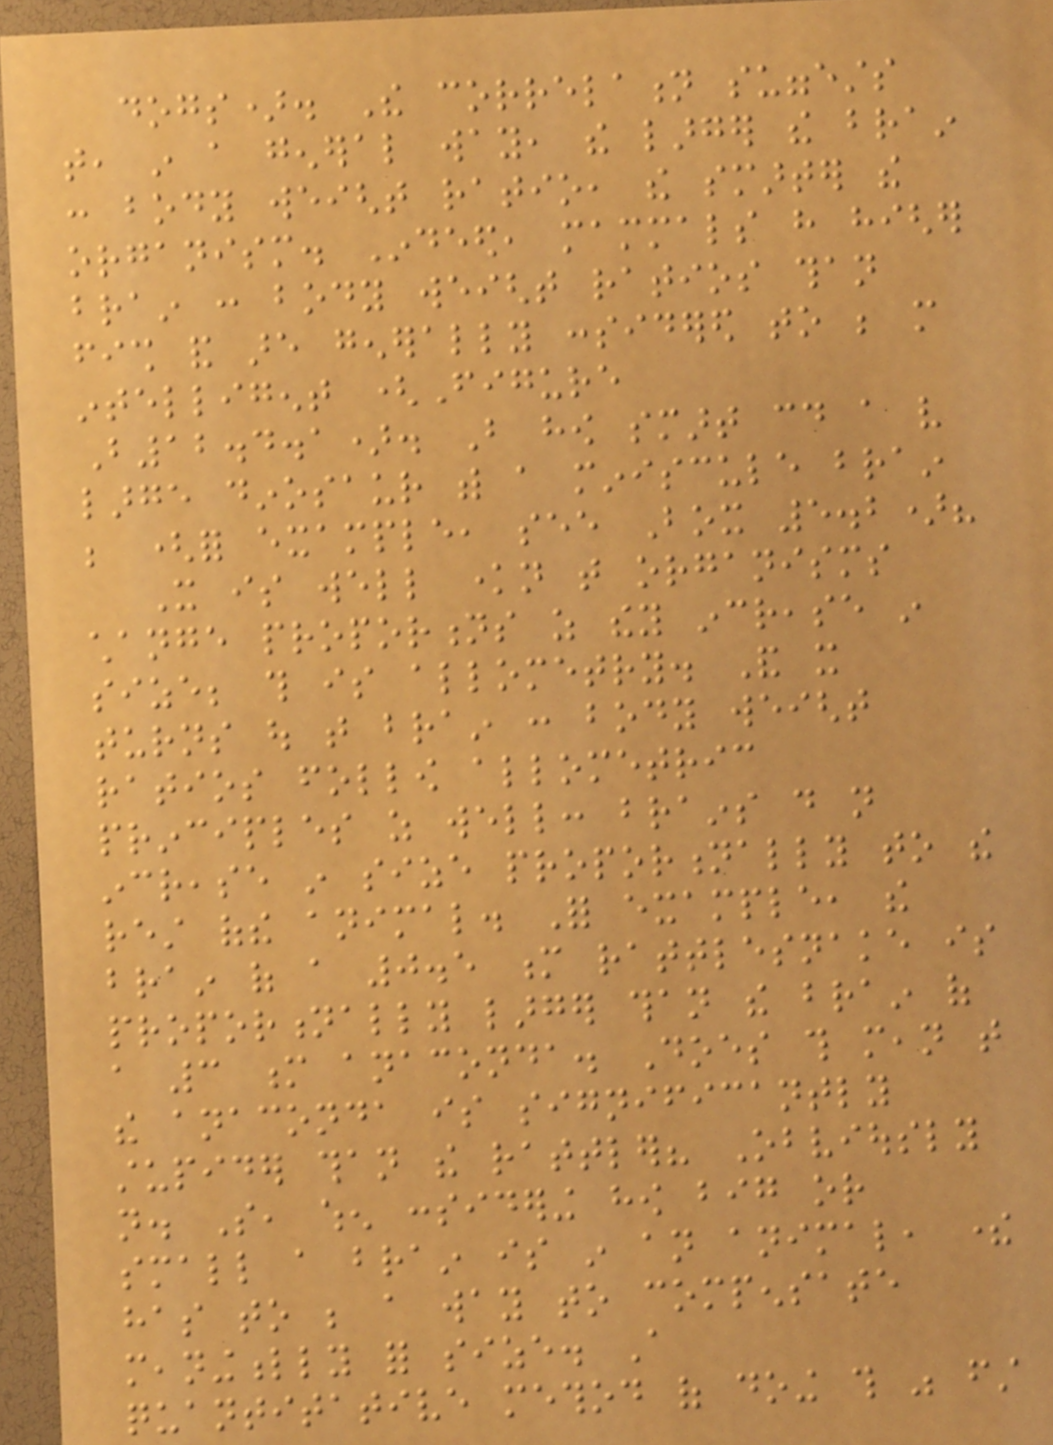dogs). The correlation suggests
that, in a general way, the larger the brain
: body weight ratio, the smarter the
organism. Indeed, mammals have higher
brain : body weight ratios than
fish and are generally considered to be more
intelligent (Figure
B12.4.1). But how smart could a very
large dinosaur with a miniscule brain
be (for example, see Box 5.2)?
It is well known that organisms
change proportions as they increase in
size; this is allometry. And it
turns out that brain : body weight
ratios follow allometric
principles as well: brains do not
increase in size proportionally to the
rest ofthe animal. For example, the
brain of a 0.5 m rattlesnake is
proportionally larger than the brain of
a 3 m anaconda. Does this mean that
the anaconda is significantly
stupider than the rattler? Obviously
not. So, when considering how big or
small a brain is in an animal, there
has to be a way to compensate
meaningfully for size. A
quantitative method of doing this was first
